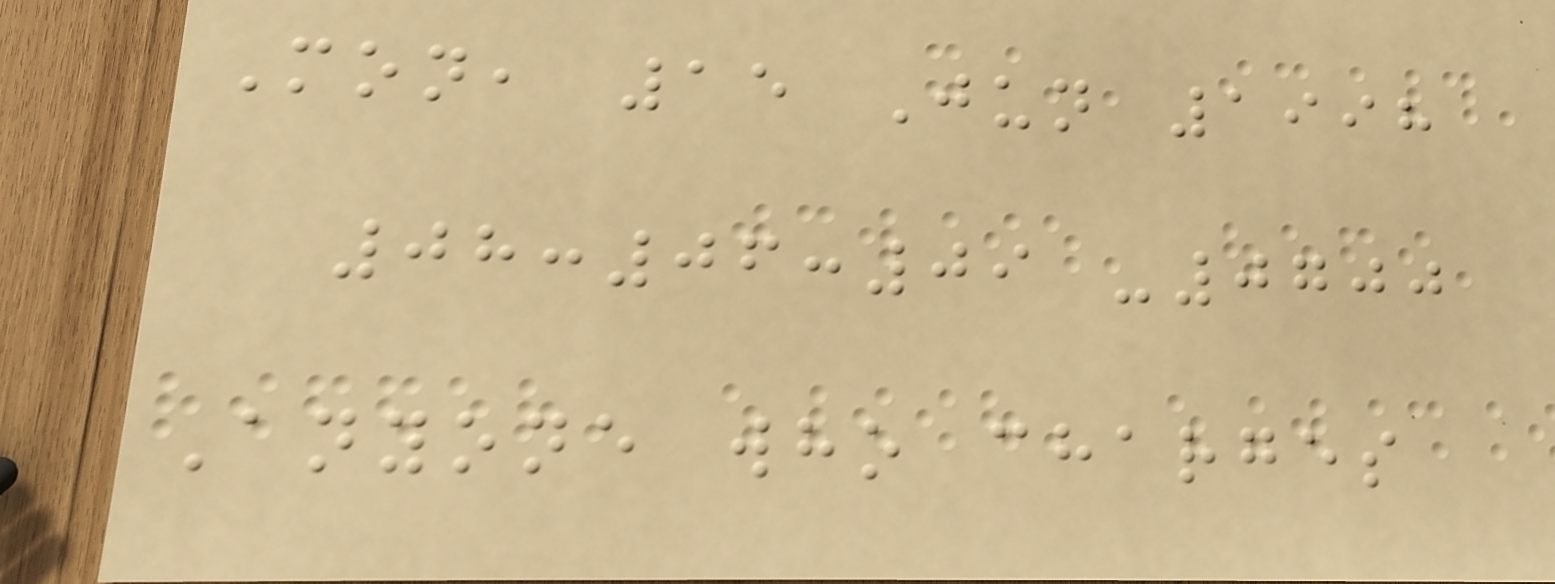Mon, 15 Jun 1998
08:06:09 -0700
Anyone who charges
